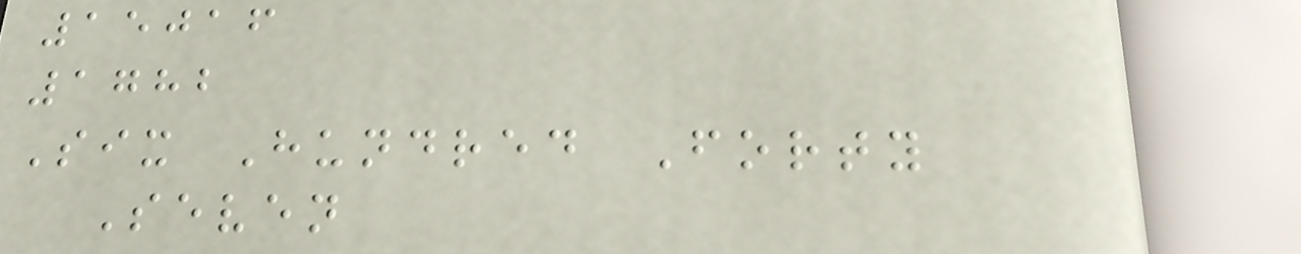15016
1782
Six Hundred Forty
Seven
